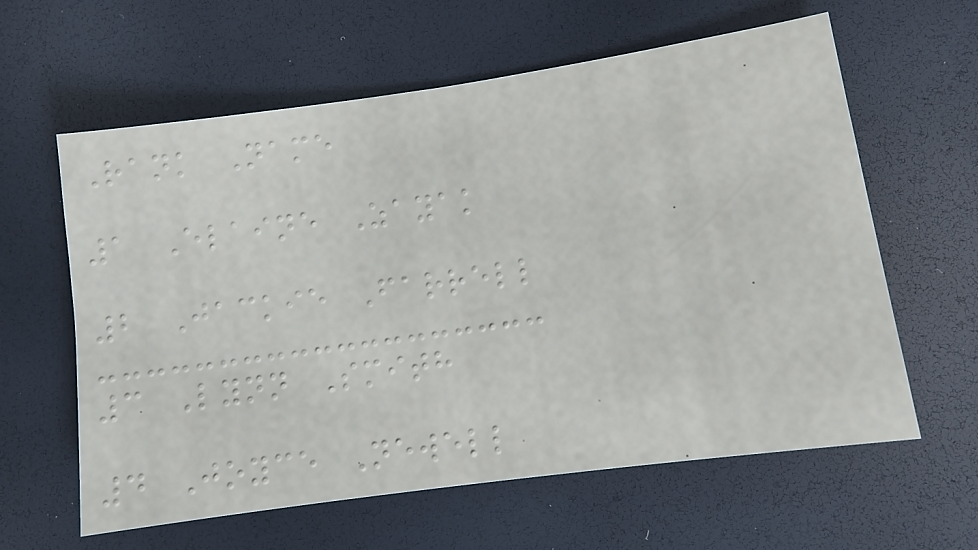Rank Name
1 Elaine Zayak
2 Jackie Farrell
3 Lynn Smith
4 Joyce Newell
